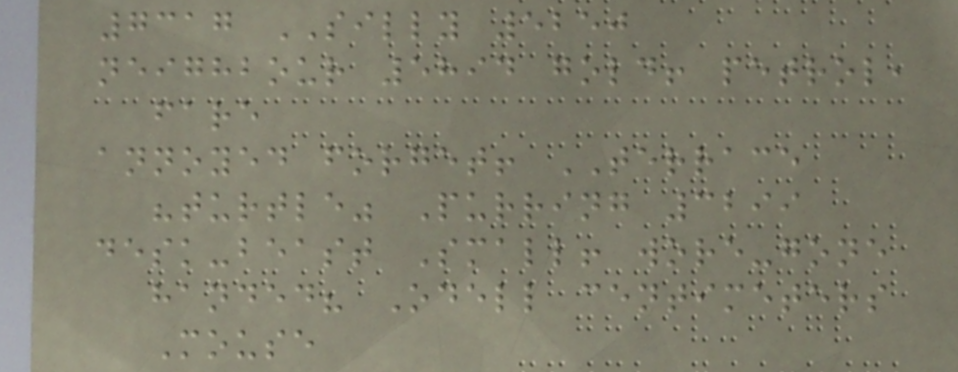7317 SILLY 5250
neighbour 5894 gold! petrol,
fare
annoyed forget! TERRACE
"turtle" Purring 3299
desk-beast Small! wore-gone
handed? Odell centimeters
Mouse
